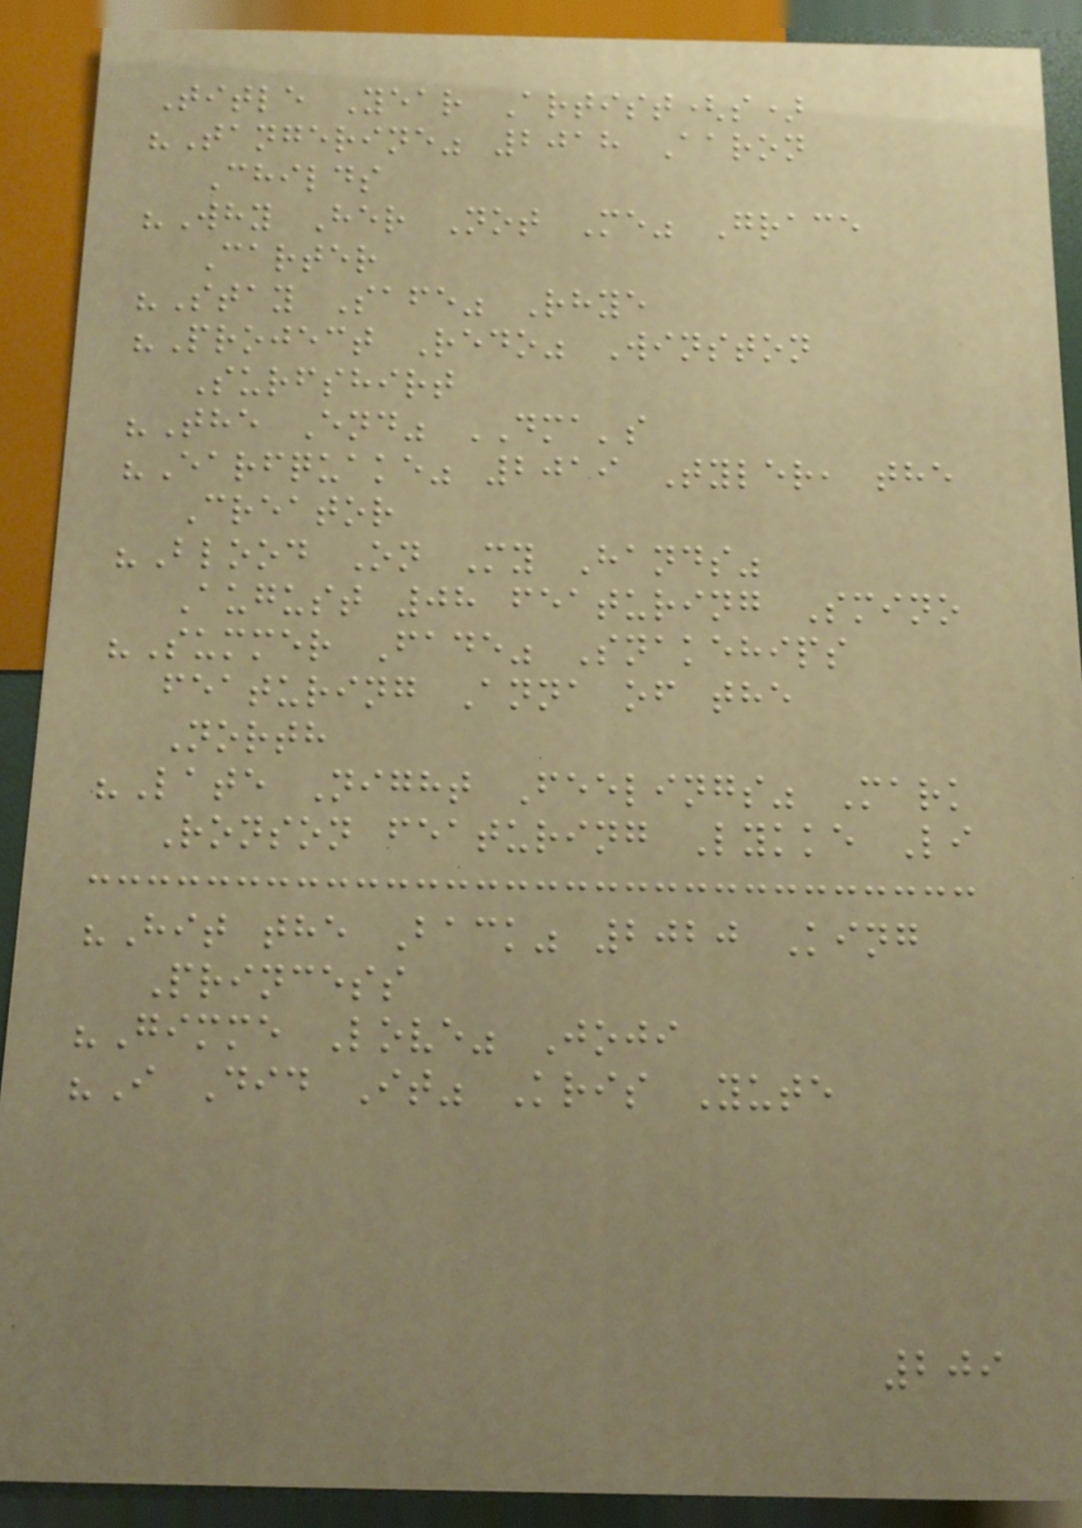Title Year Artist(s)
"Tangerine" 2018 Aaron
Childs
"Why Her Not Me" Grace
Carter
"Stay Safe" Rhye
"Project Redo" Winston
Surfshirt
"The End" DMA's
"Earfquake" 2019 Tyler, the
Creator
"Blood On My Hands"
August 08 featuring Smino
"Summer Fade" Snakehips
featuring Anna of the
North
"Late Night Feelings" Mark
Ronson featuring Lykke Li
"Hit the Back" 2020 King
Princess
"Gimme Love" Joji
"I Did It" Kris Yute
209
